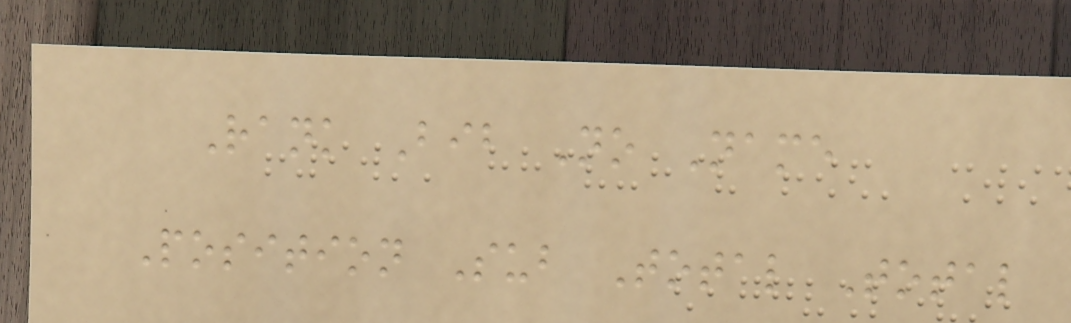Rank Bib No Name
Position Sub Total Total
